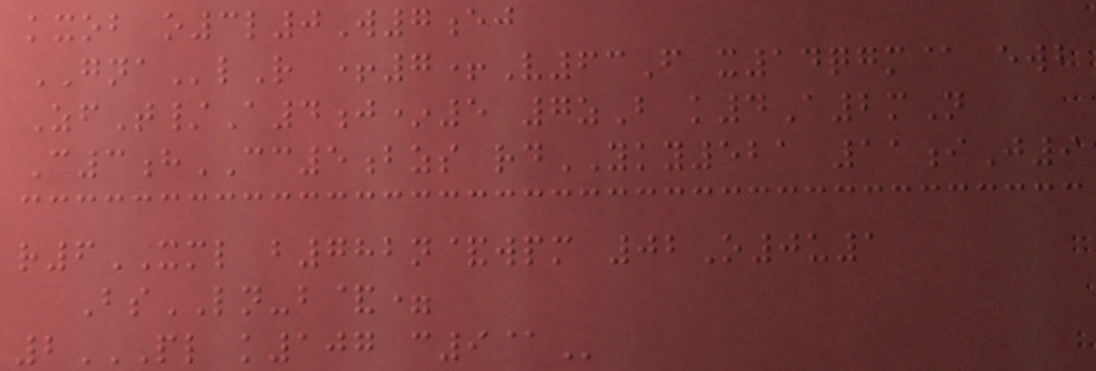kxob o3l0W7ej
GNAlR +7+V63F x14qgm@ ewb
ZfT/A4j*5 7zB k4A2mN
C3hCC5bzs rdYKY521 11iJ9
r6XML b782n&wpm 02O0u1
BsLN-b&=
2PL K107 C9@
